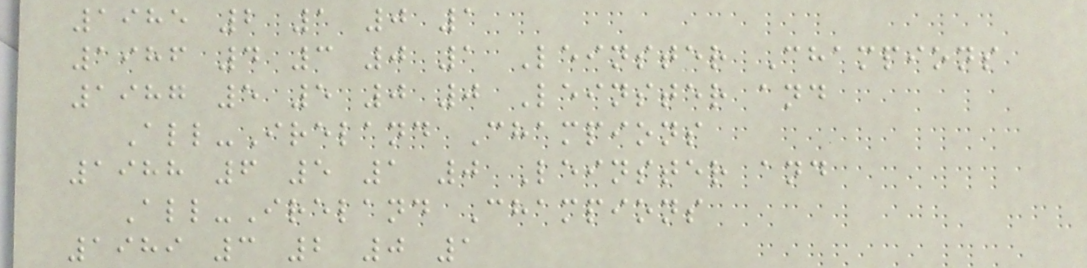1985 2 1 0 1
1986 4 3 0 1 Leinster Champions
1987 5 5 0 0 Leinster and
All-Ireland Champions
1988 6 5 1 0 Leinster and
All-Ireland Champions
1989 3 2 0 1
